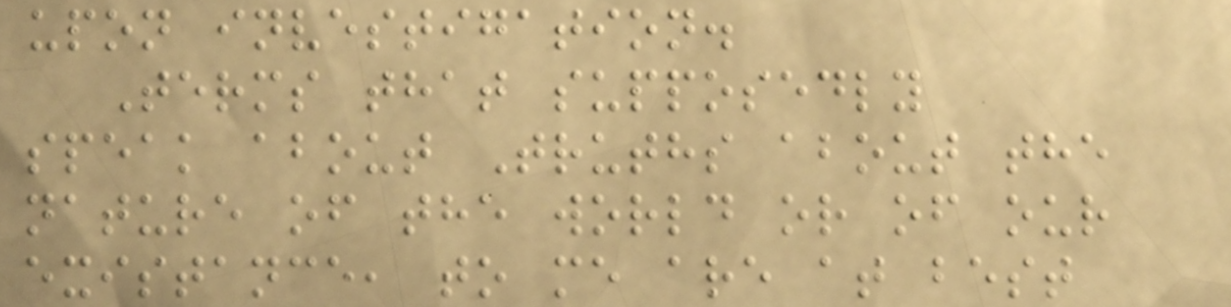upon investigation.
Terms that supposedly
speak about Truths about the
nature of the world or of our
existance, to me are at best
